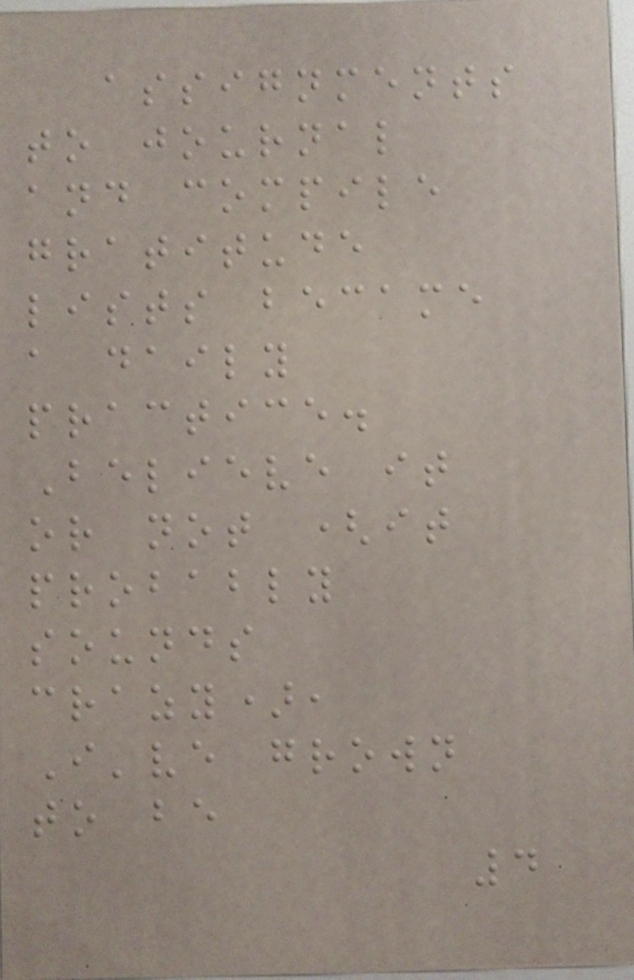assignments
to journal
and compile
gratitude
lists became
a daily
practice.
Believe it
or not (it
probably
sounds
crazy),
I've grown
to be
4
